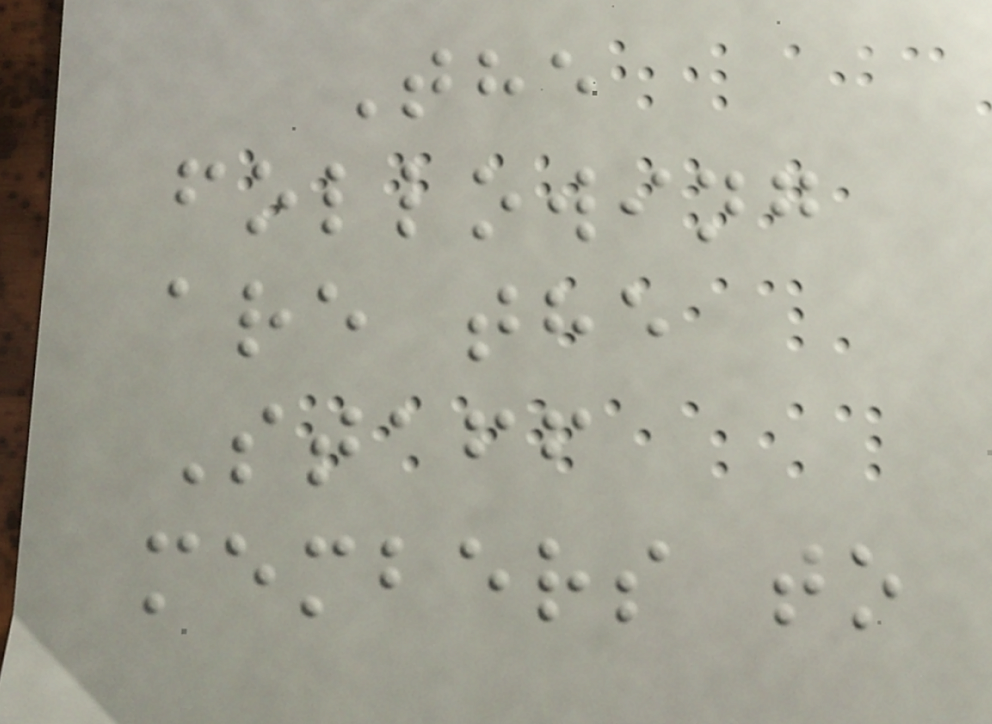The
following
are the
Staff
members to
